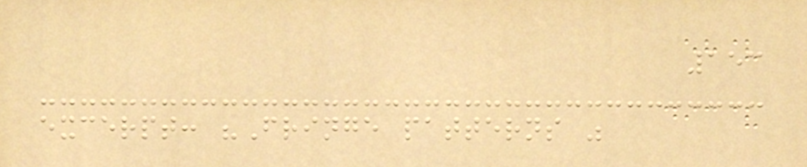153
excerpt: "Fringe patterns "
